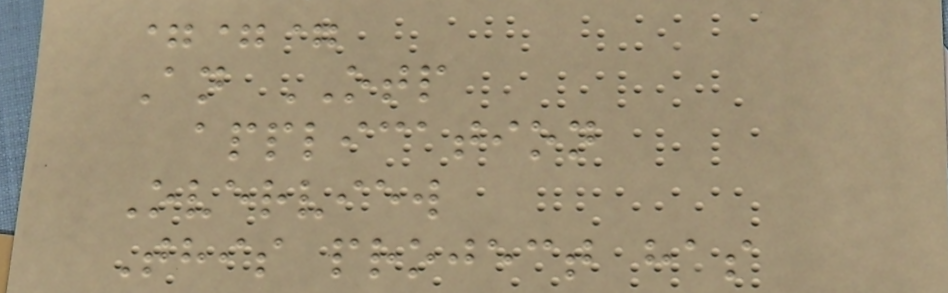===
An OTP
application
Overview
This project has
